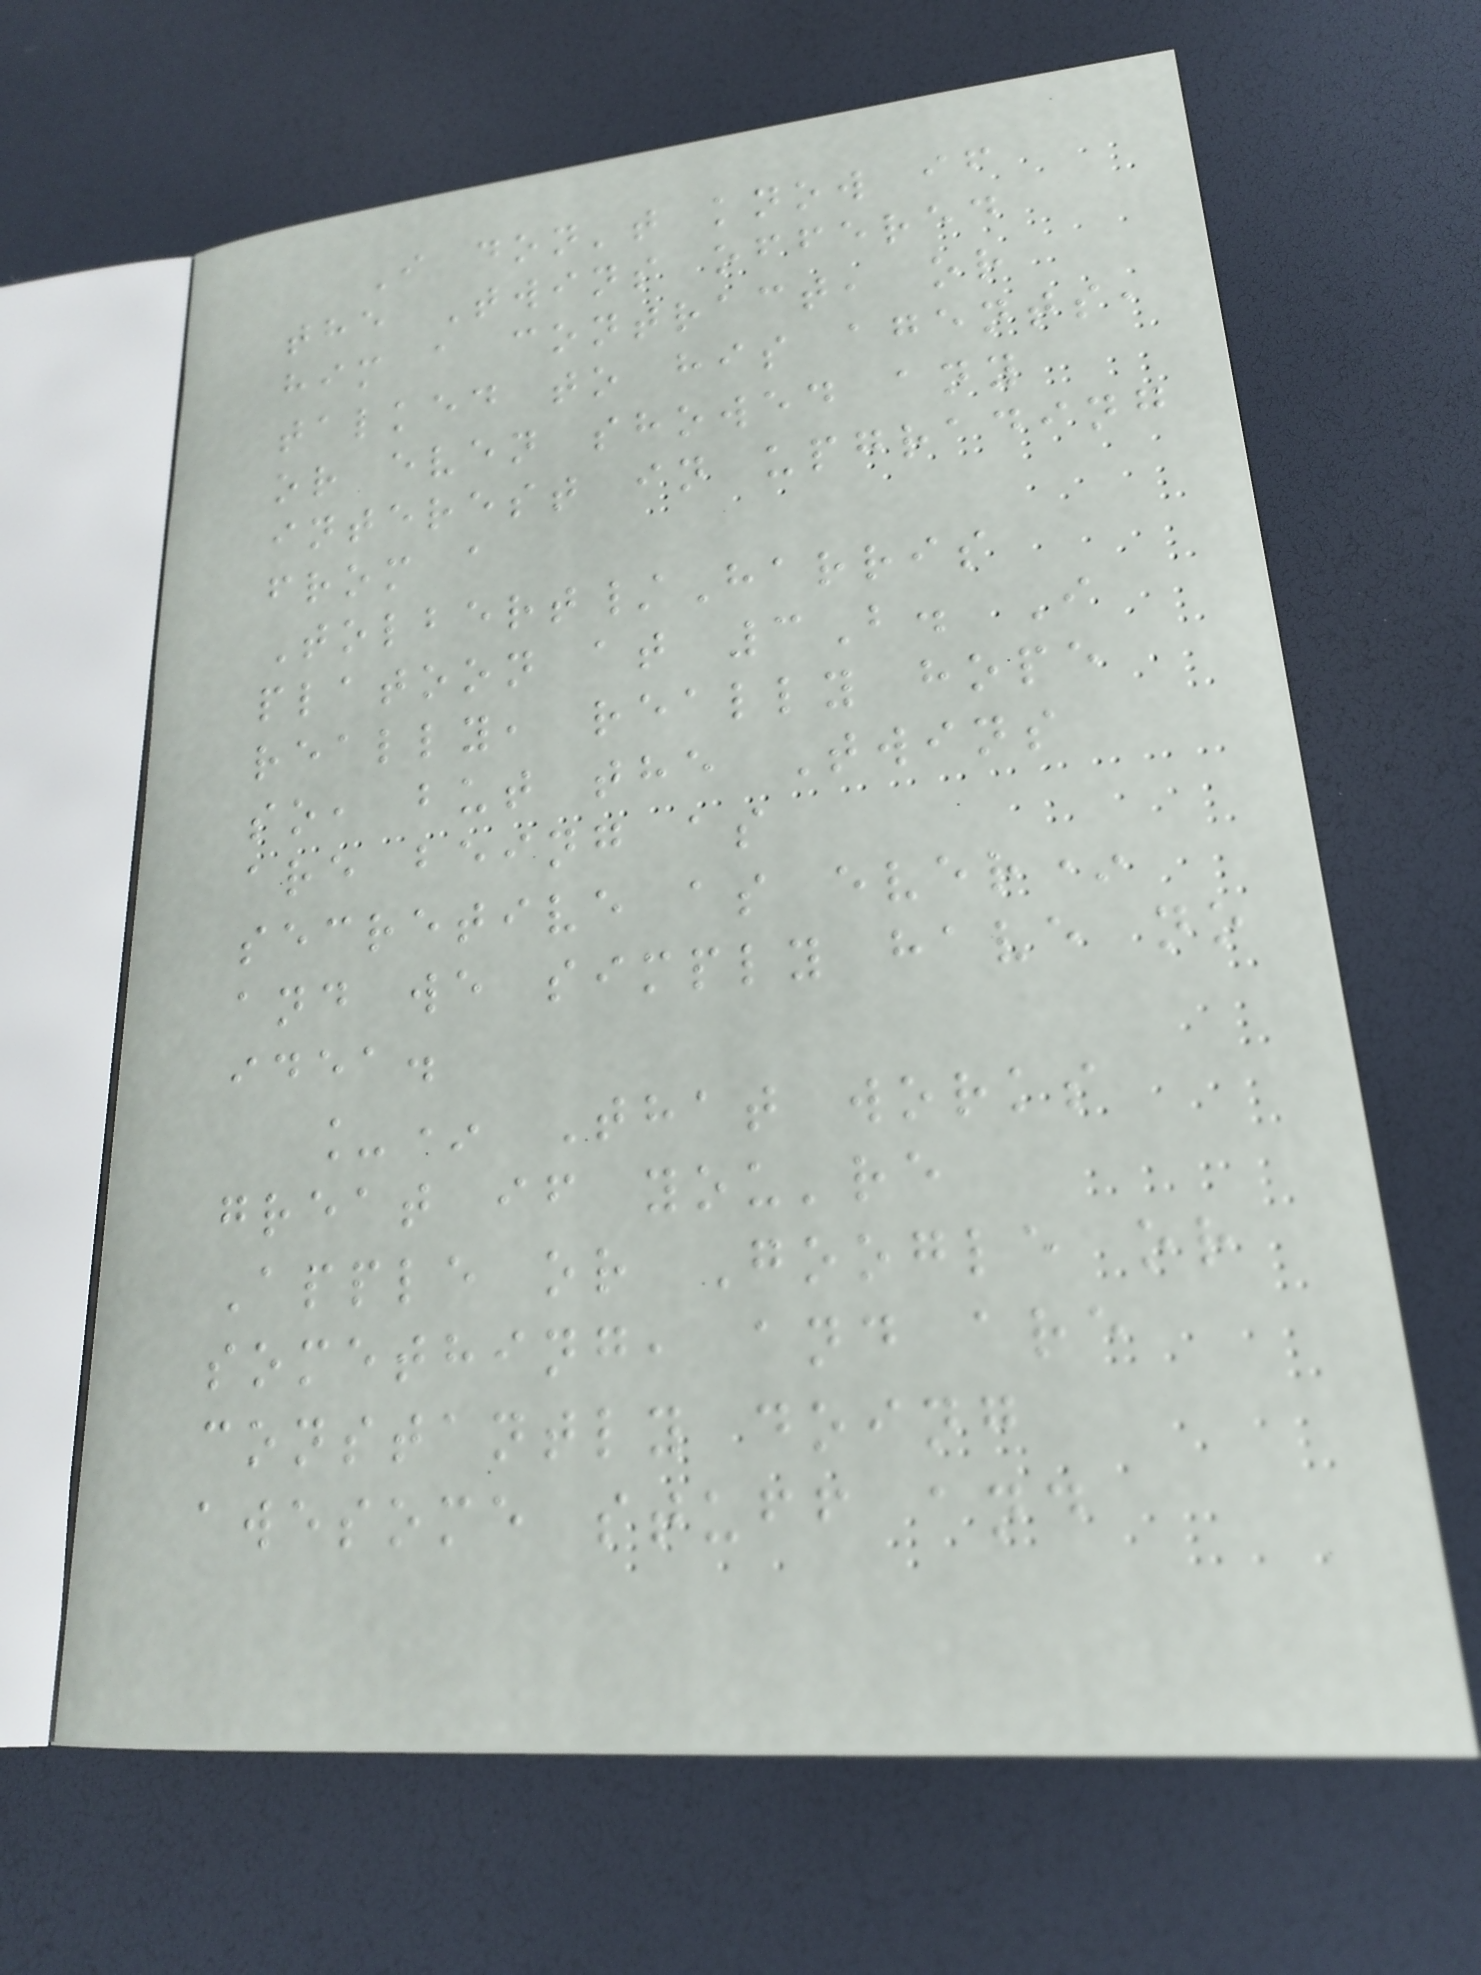I don't know if
the Twins offered
him a contract, or
talked to his agents,
or even showed any
interest in upgrading
from a
Tolbert/Harris
platoon at 3B. I
really, really hope
so, but the Twins
are being as
secretive as ever*
and we simply have no
idea.
_* That works
great if you're
Apple or Google or
something, and are
constantly doing
awesome stuff and
